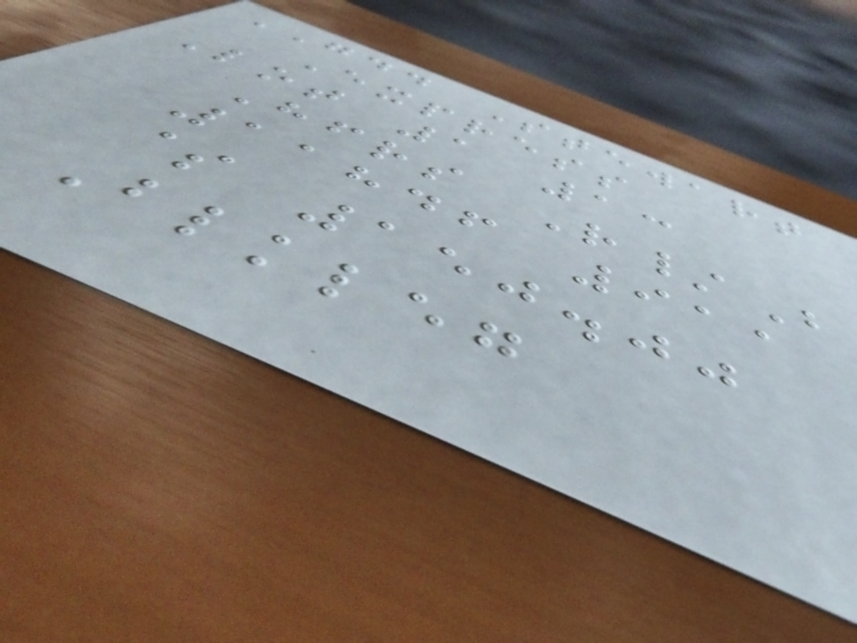GDD Stewart
Express
Lot 1 13
Hfrs R/B
11846 911
$ 150.00
Blkleg
